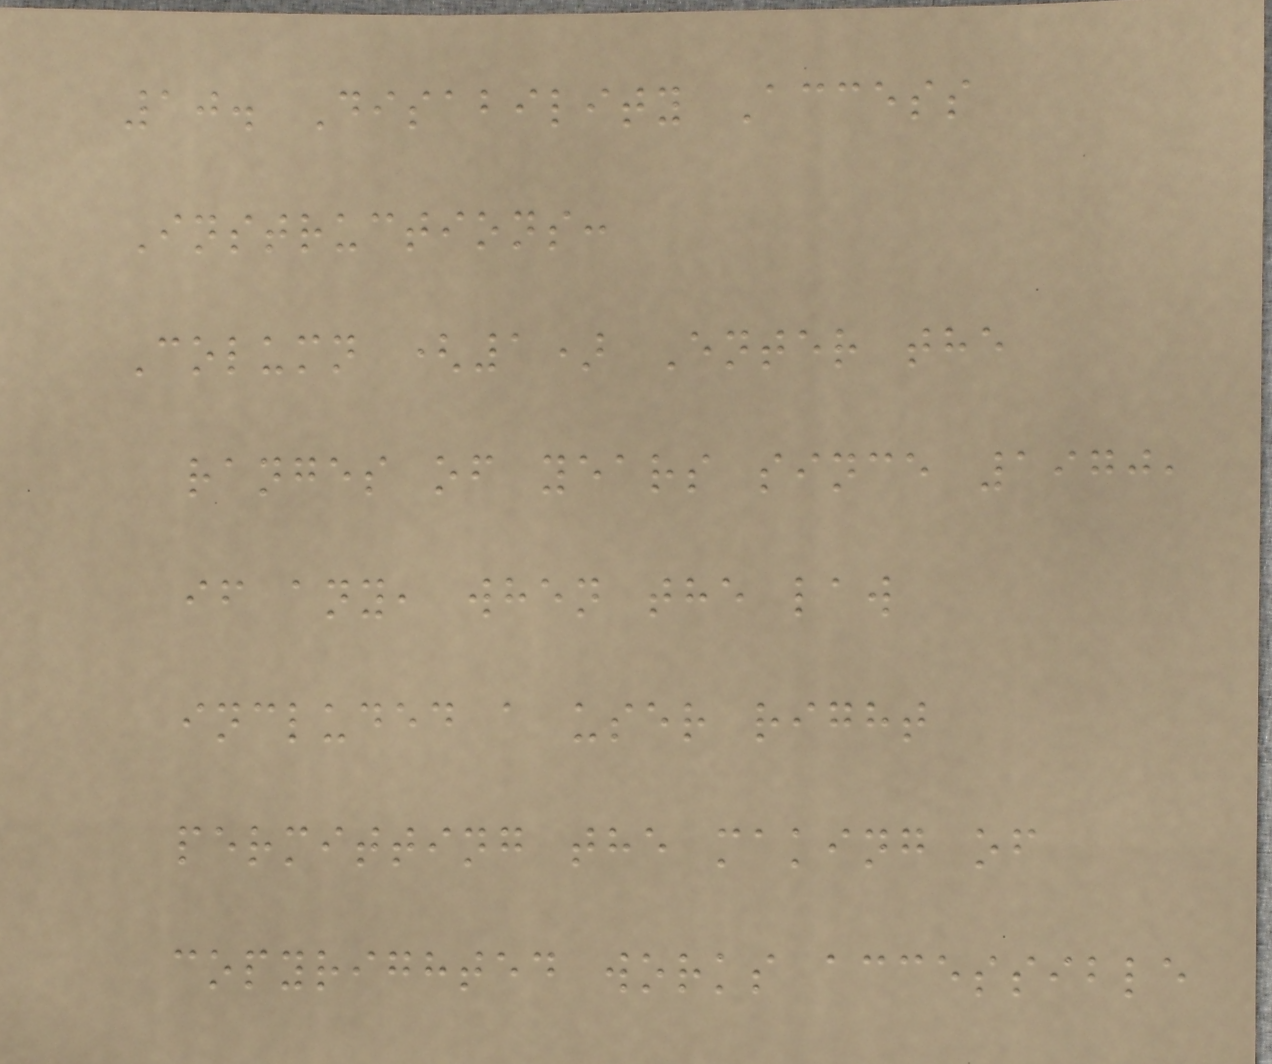10. Disability Access
Instructions:
Column (1) Enter the
ranges of years since 1970,
if any, when the law
included a user right
permitting the making of
copyrighted works accessible
